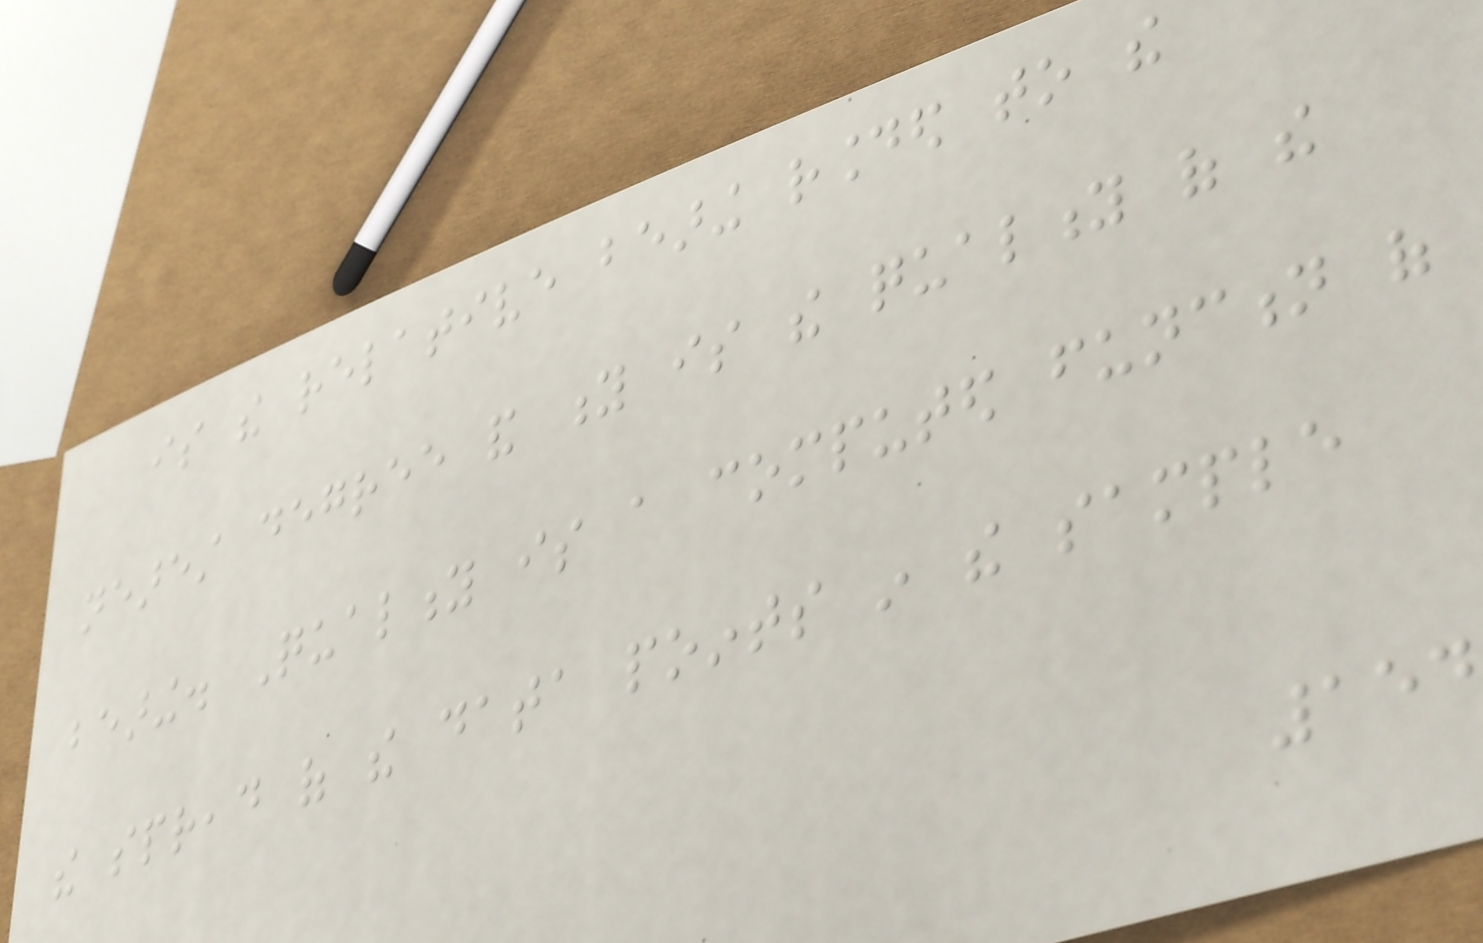is the relative bearing rounded to the
nearest degree and y is the quality of the
bearing. Quality is a computed function of
the spread of the data points in the sample
154
